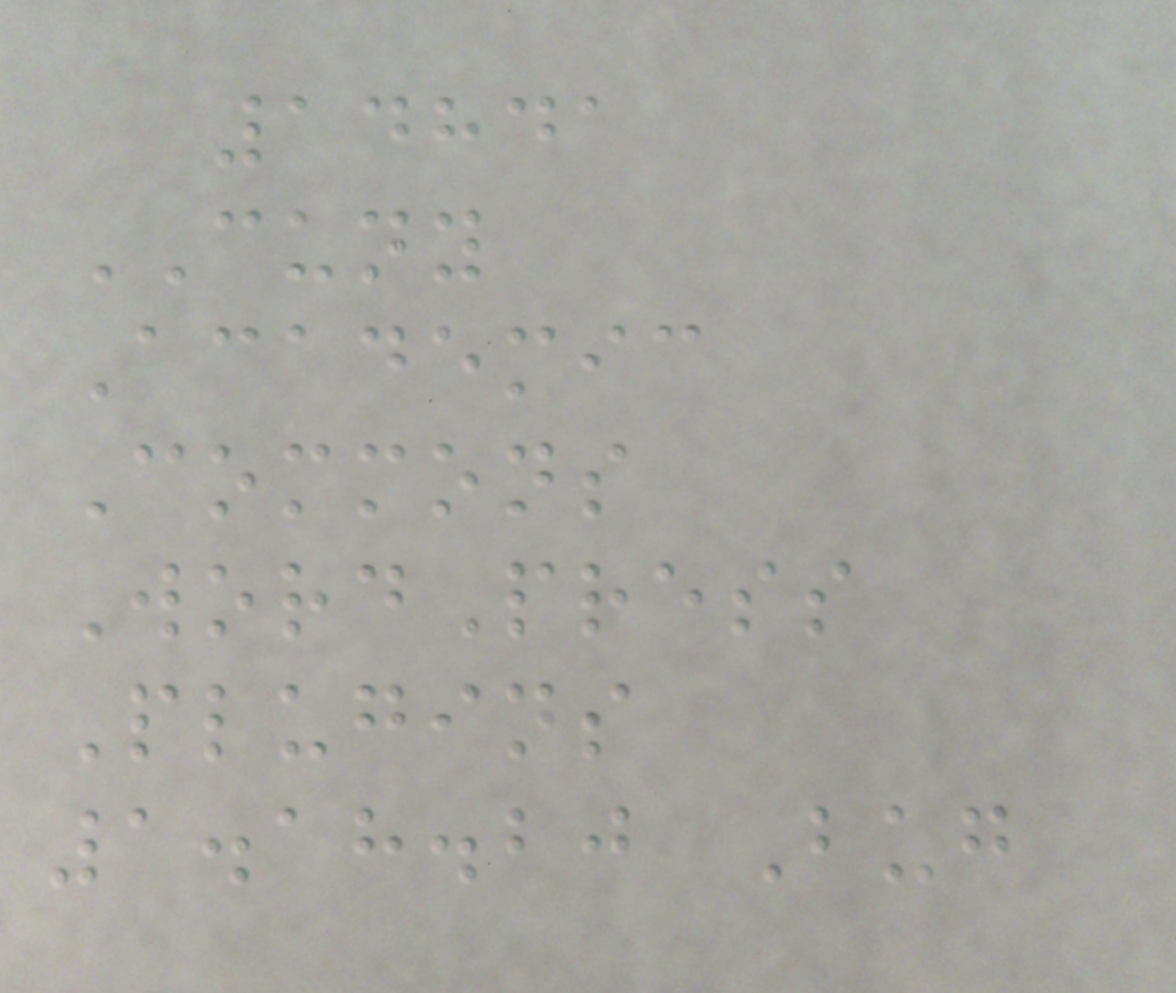14841
CUNY
Academic
Commons
WordPress
Plugins
1.18.20 Bug
